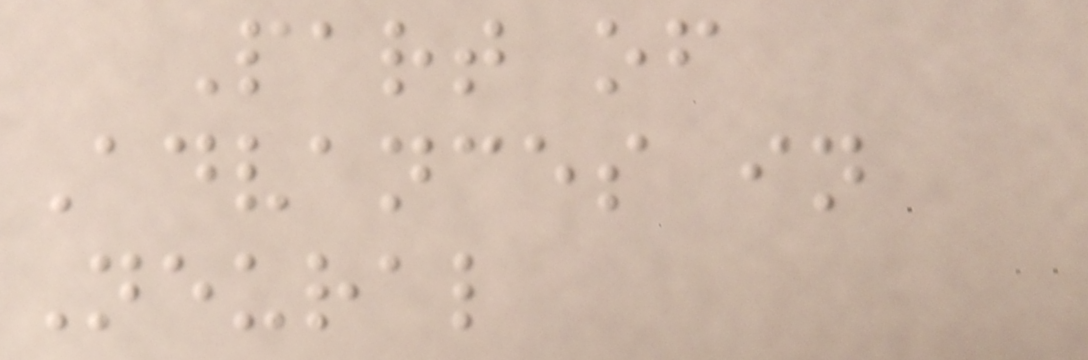Part of
Advances in
Neural
